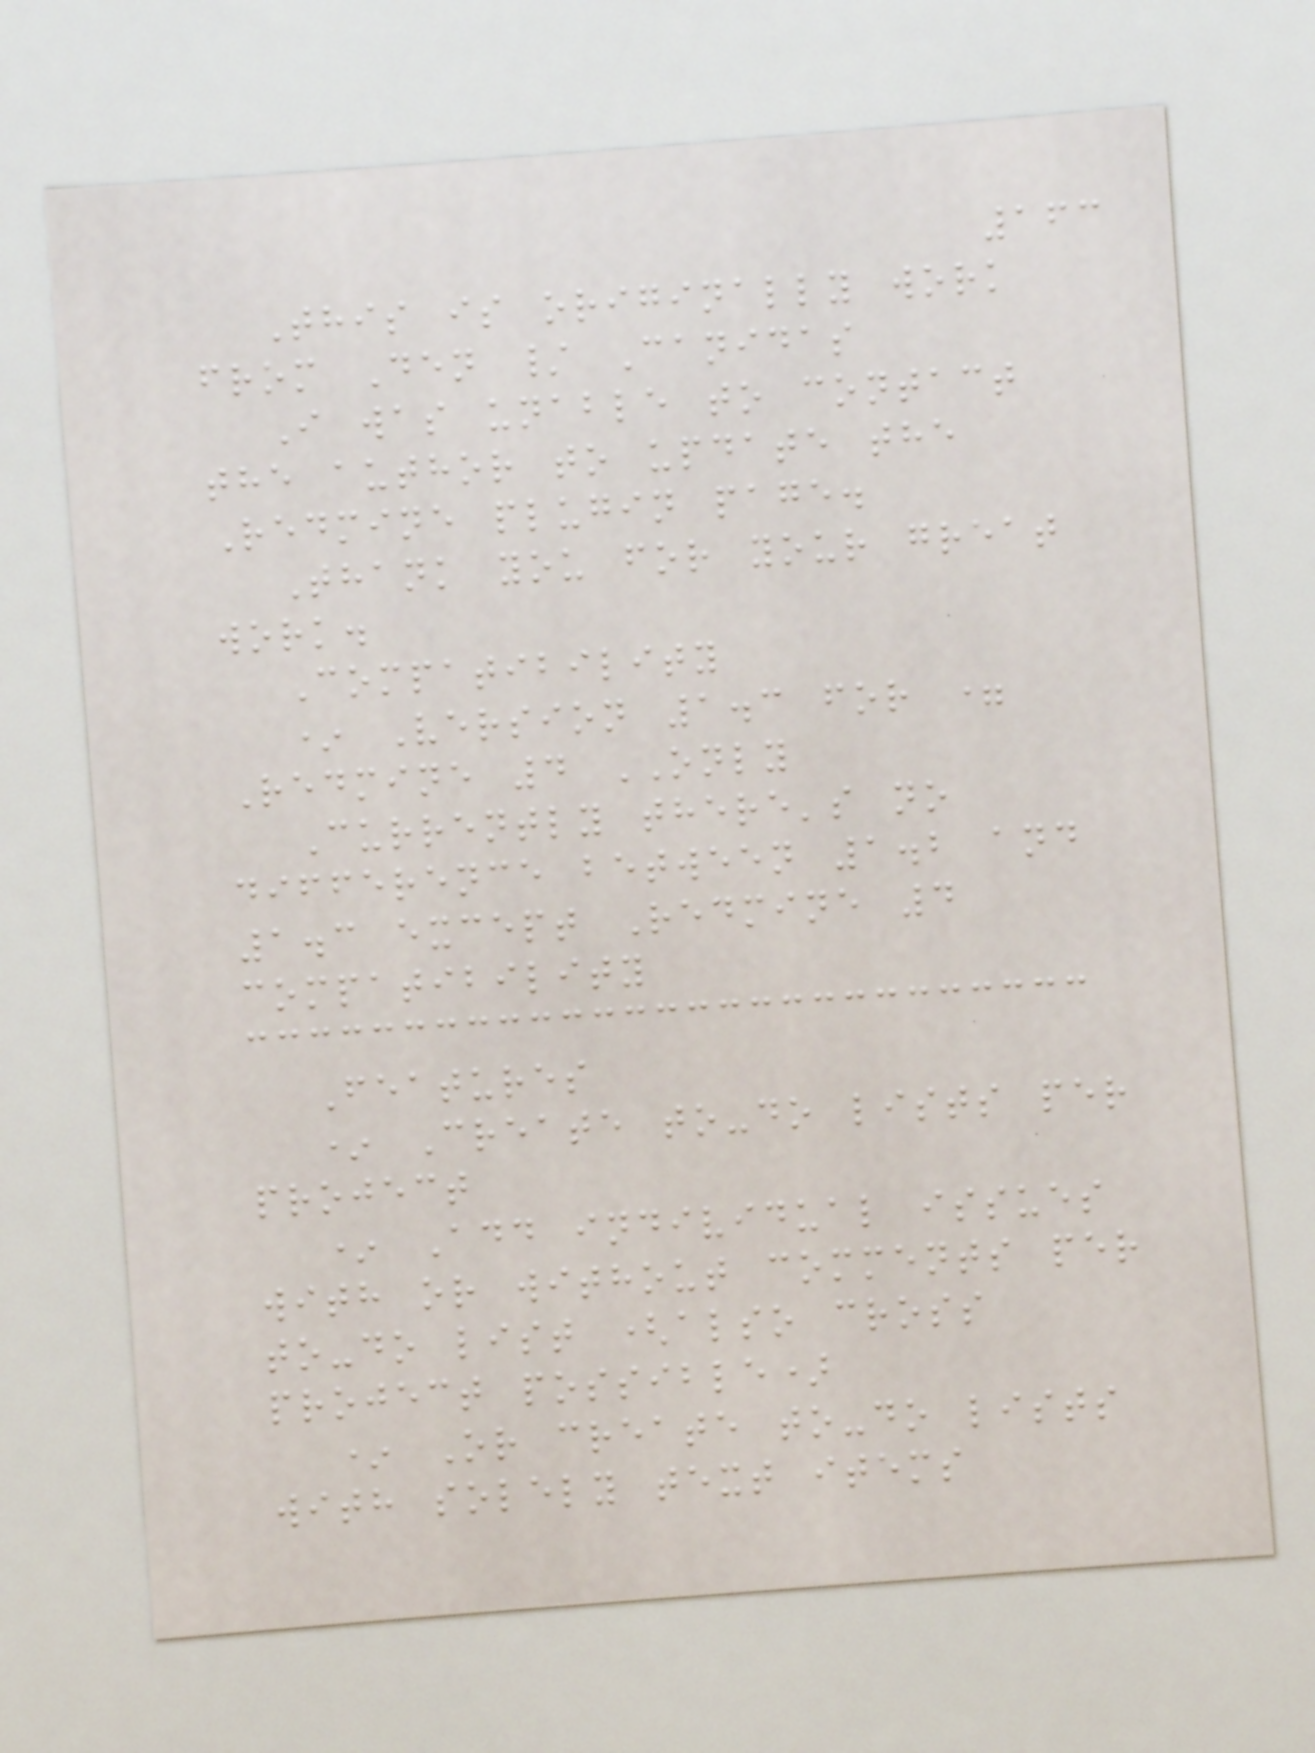163
This is originally work
from Den / Canidas
I was unable to contact
the author to update the
Redmine plugin page.
Thank you for your great
work.
Compatibility
* Version 1.3 for =
Redmine 4 ONLY
Currently there's no
difference between 1.2 and
1.3 except Redmine 4
compatibility
Features
* Create to-do lists per
project
* Add individual issues
with or without comments per
to-do list (also cross
project possible)
* Or create to-do lists
with solely text items
